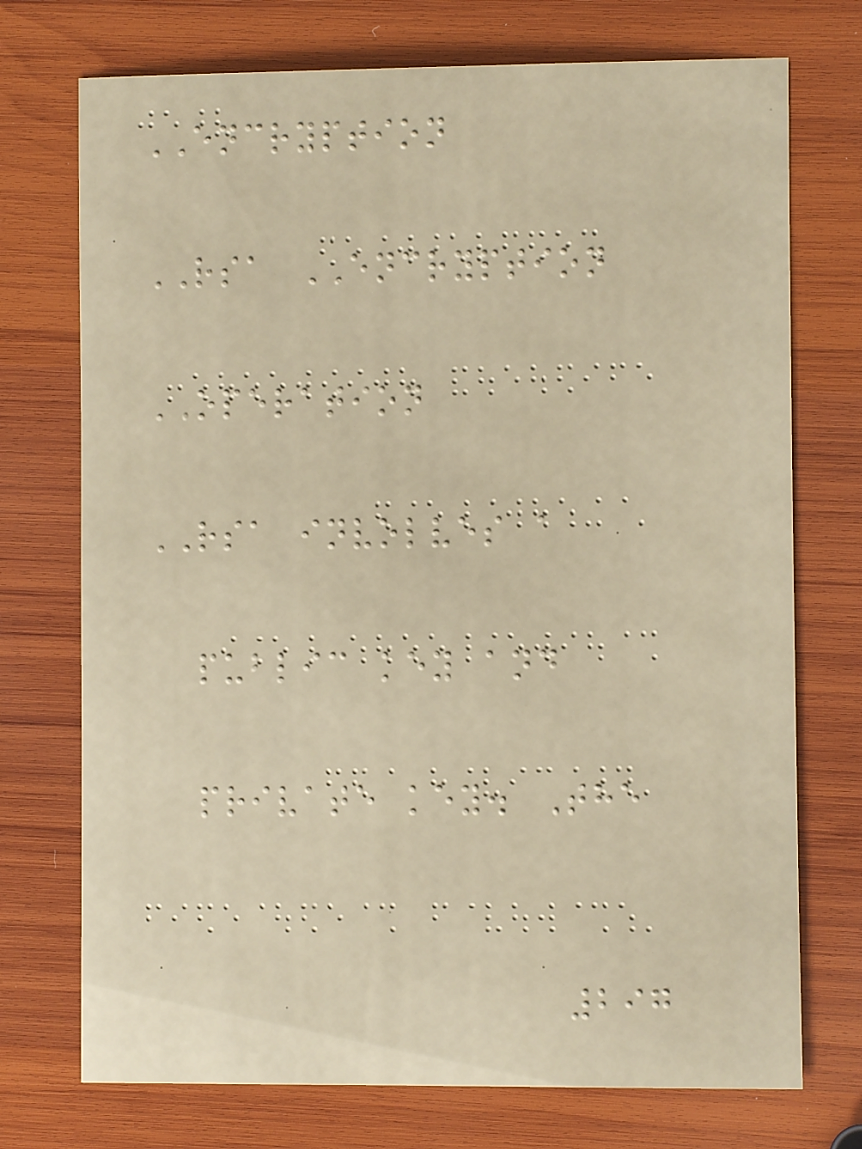ENCRYPTION
RSA ENCRYPTION
OPERATION
RSA involves a
public key and
private key. The
297
